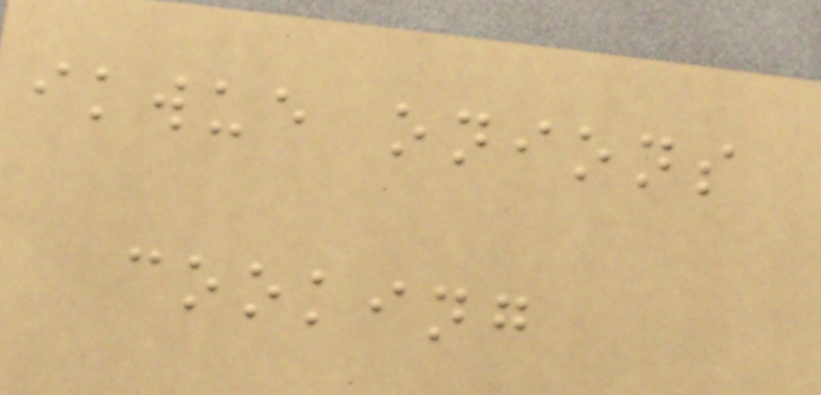ikwue onions
cooking
